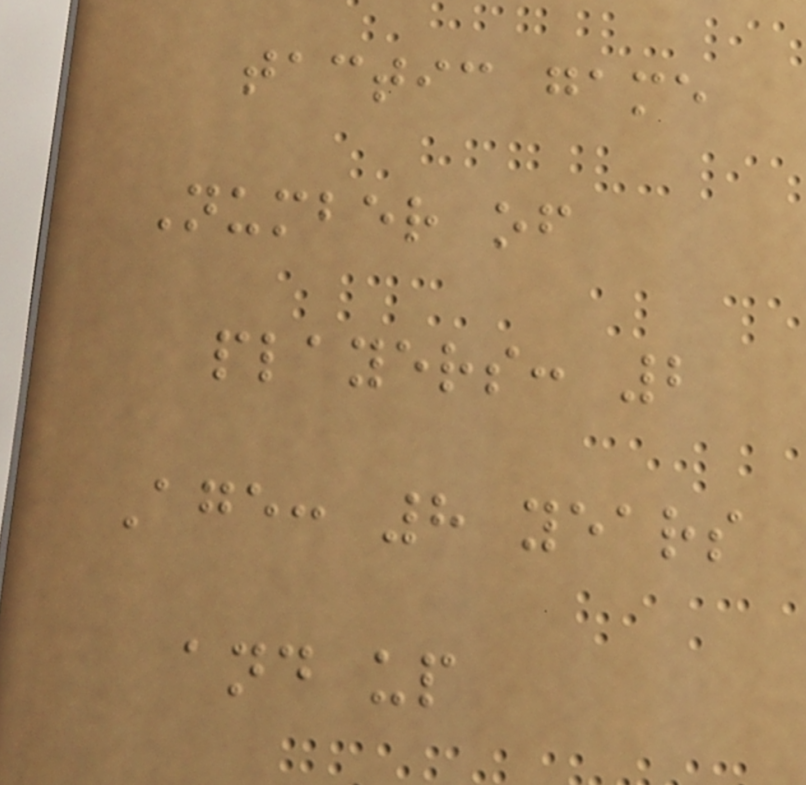tactic game
Number of
players: 2
Age: 8 years
and up
